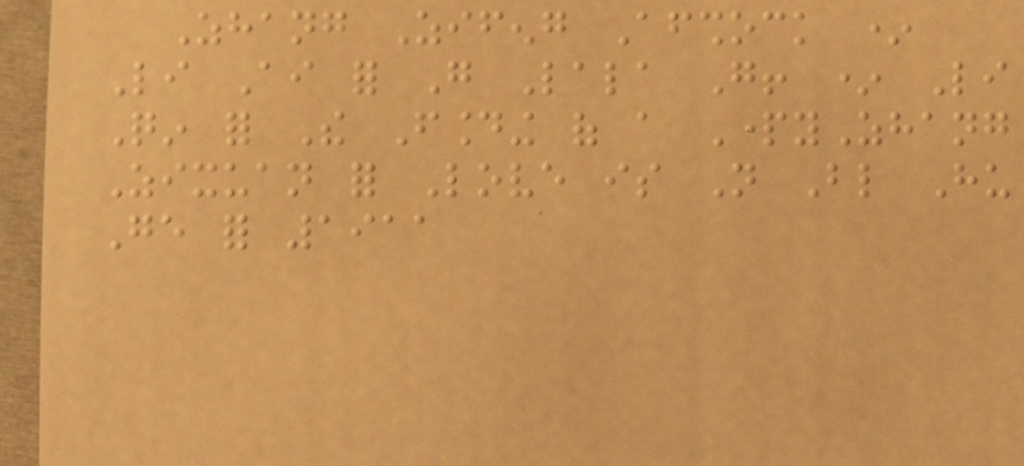Zhang Zifeng Aftershock *
Li Ai for Go Lala Go! * Li
Qin for The Founding of a PartyZhang
Zixuan for Love is Not Blind Hu
Ge for 1911
